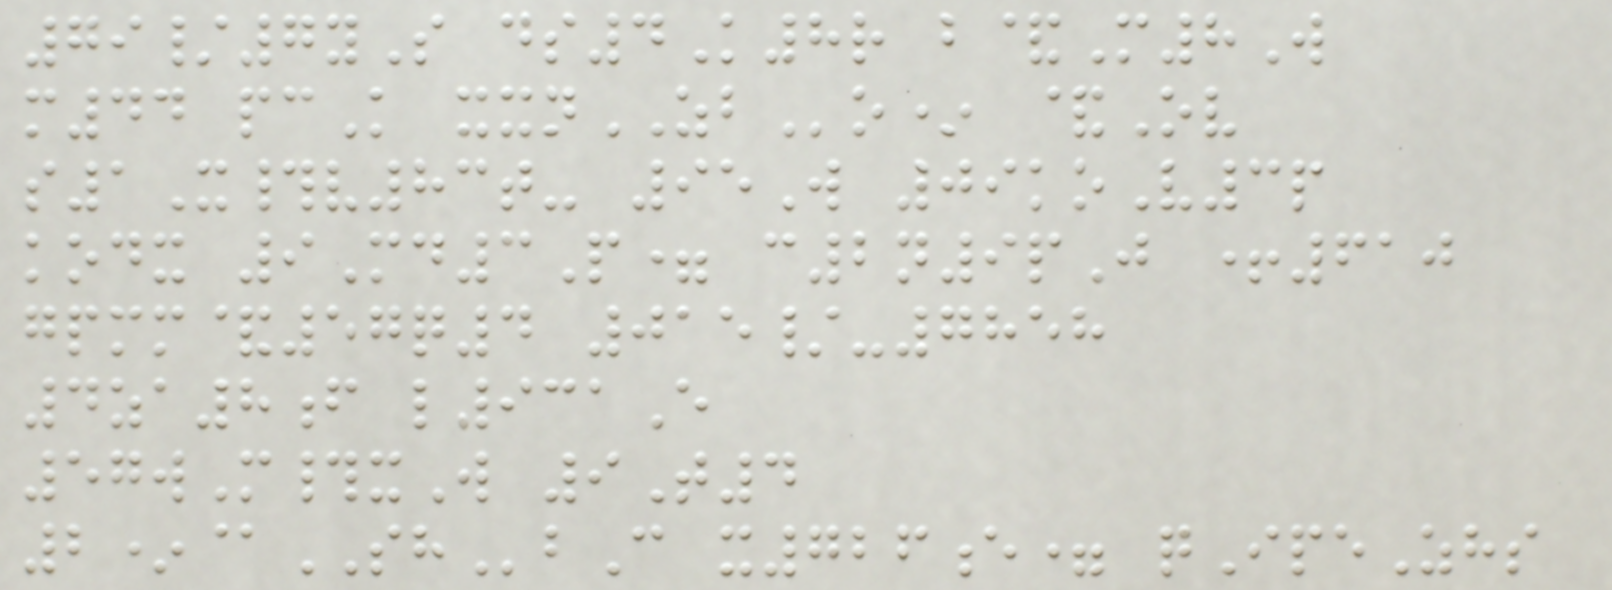79/7yS ds4K8r b&M8W
m44 pcK xxnZBo* &Ov
s1X#v83t- 95W 09koV3p
kodx 9Md3P= c2n9pJ +610
gpmm&57q4 015/-7858
4za8f l931E
57wM#xW 9T4
2*@SHbC x726e= qIpeZhs
